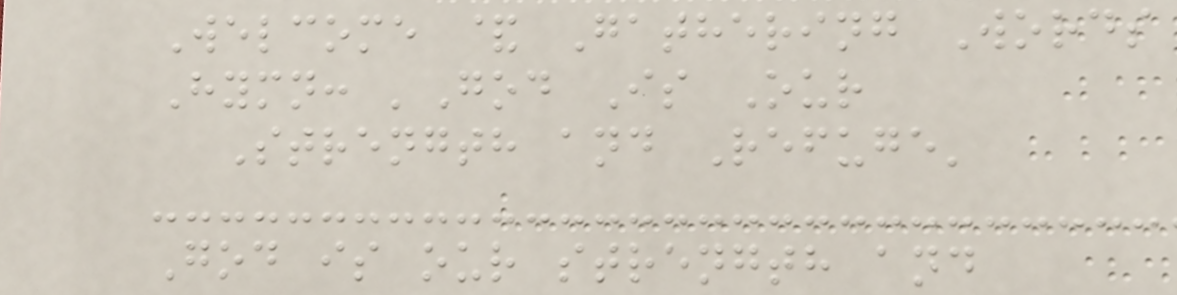Welcome & Gathering Words
Hymn: 'God Is Our
Strength and Refuge'
God is our strength and
